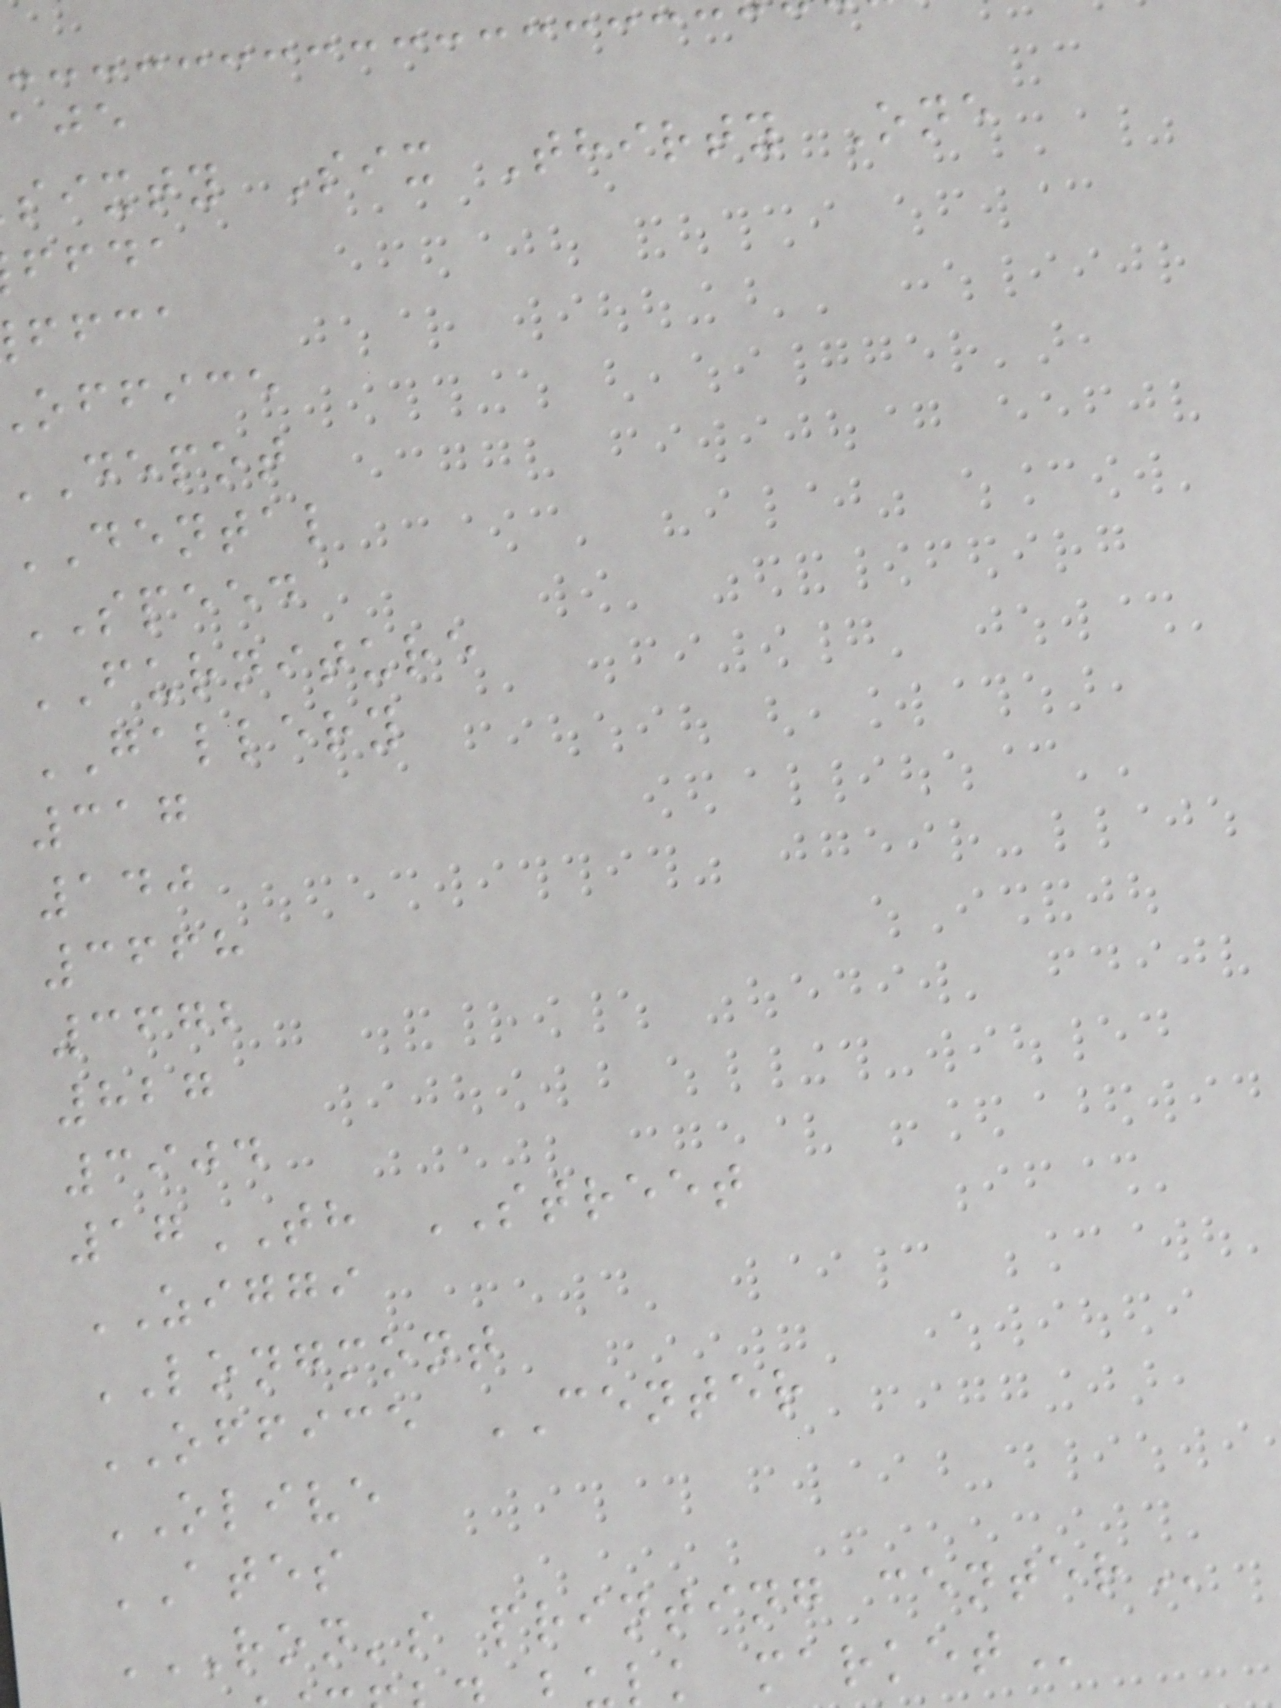sixty Six Thirty One
ffda
ffca
office
depot
DENTAL
SPEED
FURNITURE
GALLERY
317
140
3668
3672
827
3904
17TH STREET
ZIGGI
LONGMONT
OFFICE CENTER
OLIVE
ATES
RON'S PRINTING CENTER
